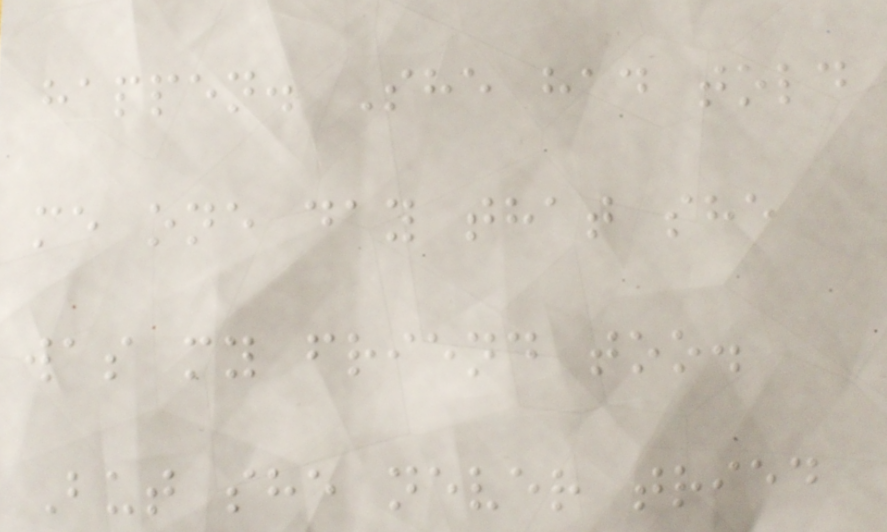happen. She had told
me one day that she
was my friend too.
But she never tried
